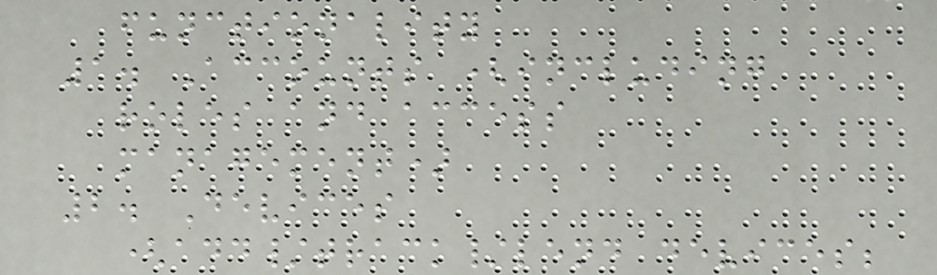functionality
1. Accounts (including
roles and access
management)
2. Devices
(add/track/lend devices;
